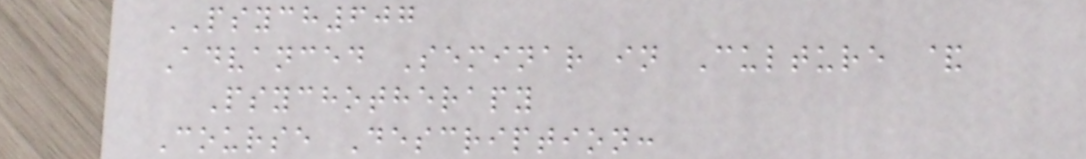PSYCH607
Advanced Seminar in Culture &
Psychotherapy
Course Description:
